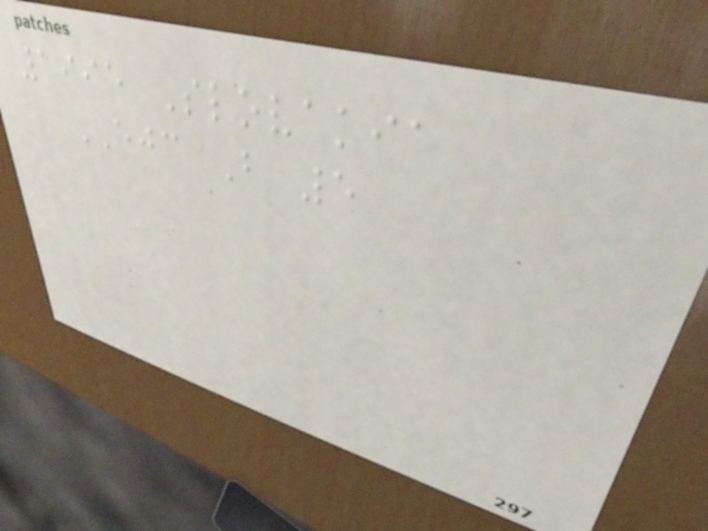1995 Slovakia
EJC B 5
